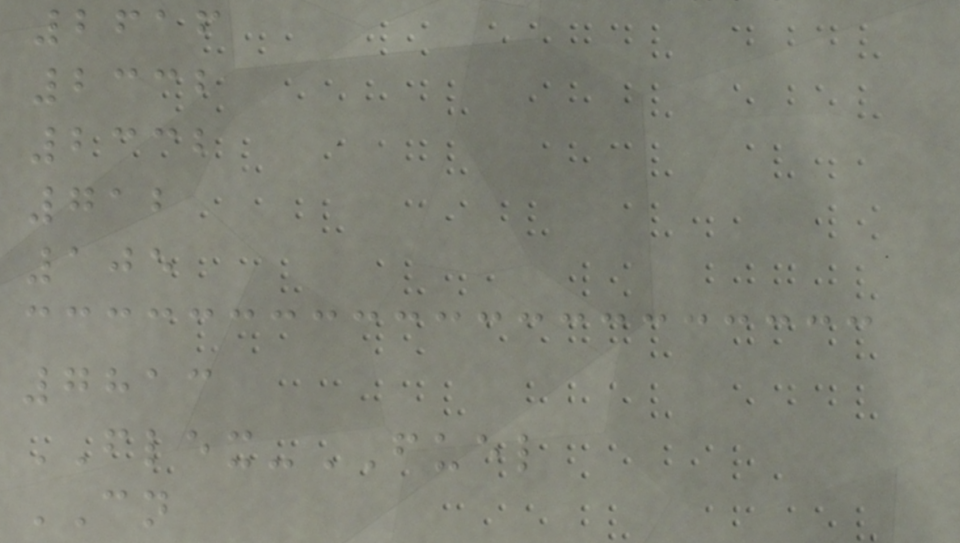2616
2332
2332
712
105
7813
FLEX-FUEL
CN
